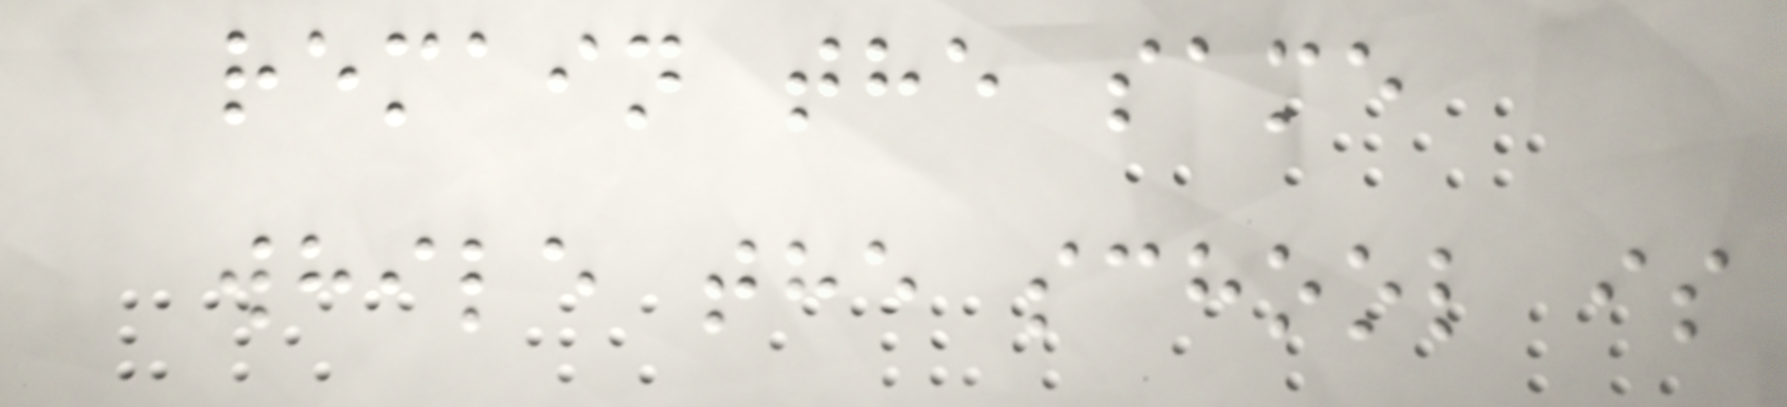remain the same
while the school is
